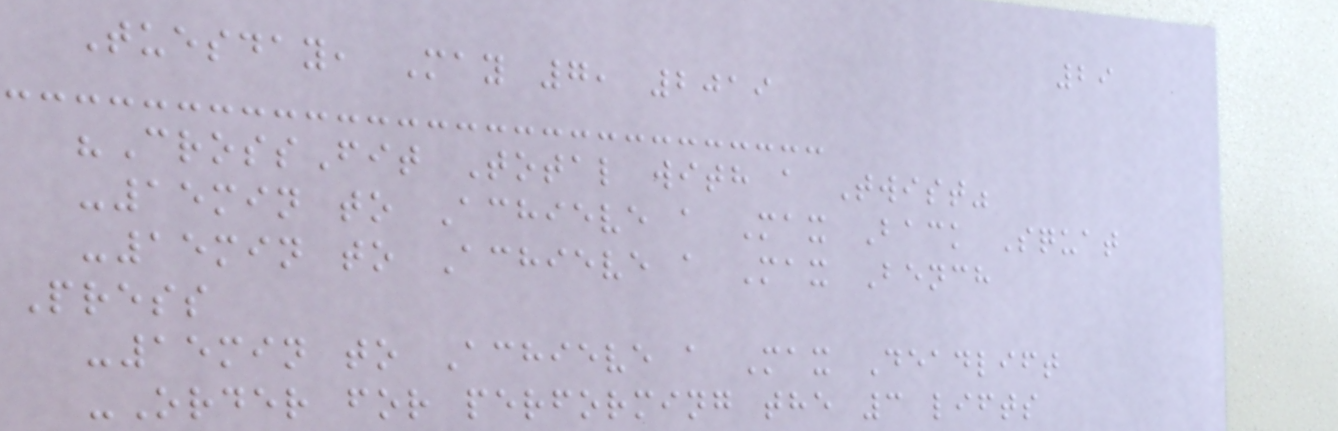29
Tuesday, May 7, 2019
"CrossFit Total with a Twist"
-15min to Achieve a Max Back Squat
-15min to Achieve a Max Bench
Press
-15min to Achieve a Max Deadlift
-Order for performing the 3 lifts
